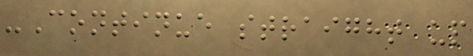-Continue straight up
